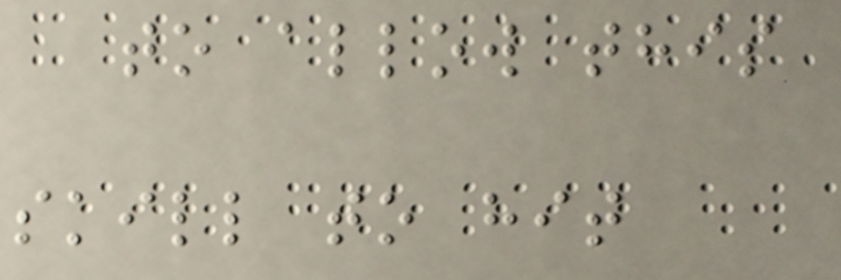to allow this
skill to hit
